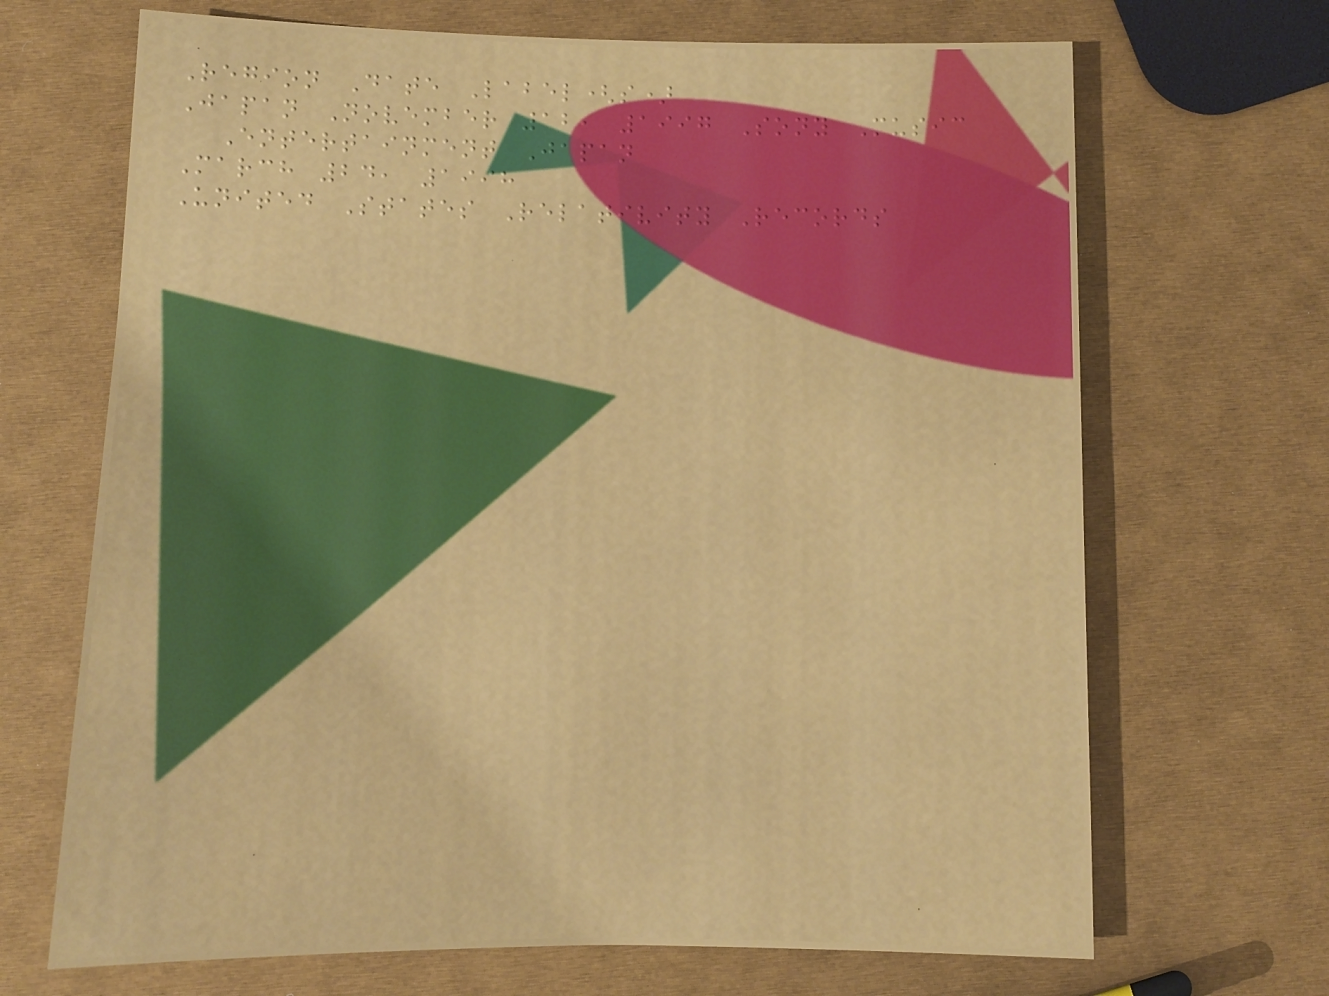Region Date Label(s)
Japan November 12, 1997 Sony Music
Entertainment Japan
March 24, 1998
United States Relativity Records
